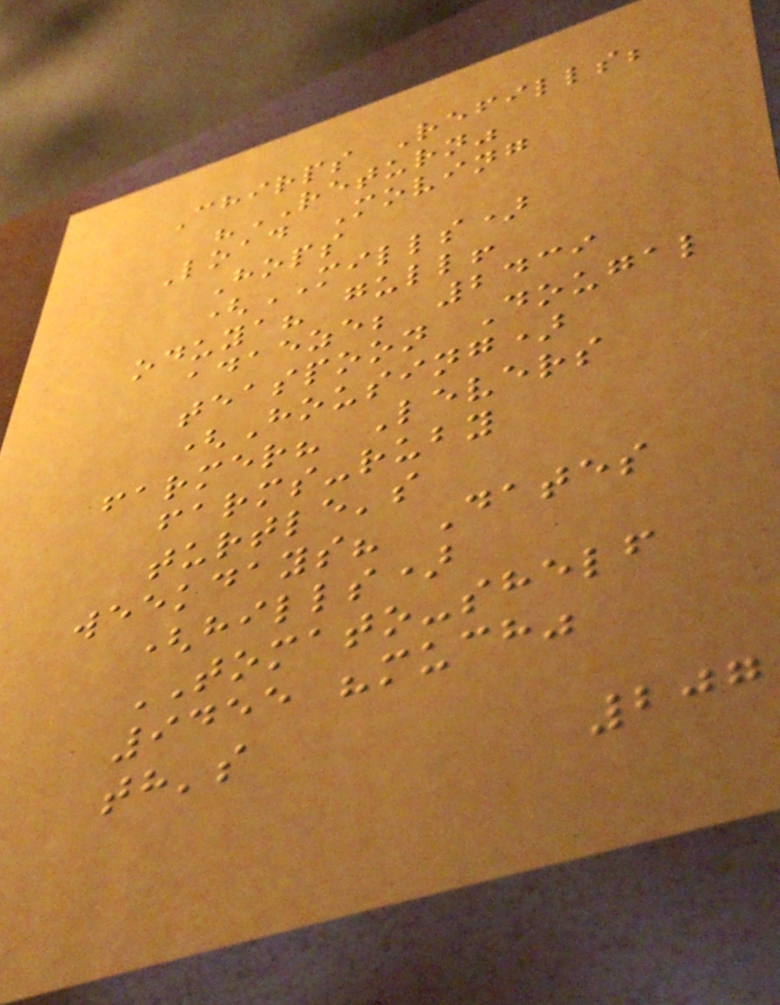Chirps Refills;
"RETURN"
Load Moving
Hops
(MILLS)
oduya? gull!
adaeze; 2439
teaspoon Dougal
(Housing)
farmer? Levers
farms-ruby
turtle's
weekdays? Dates
(hills)
TOMATO-shelf
9455 "much"
th's
207
